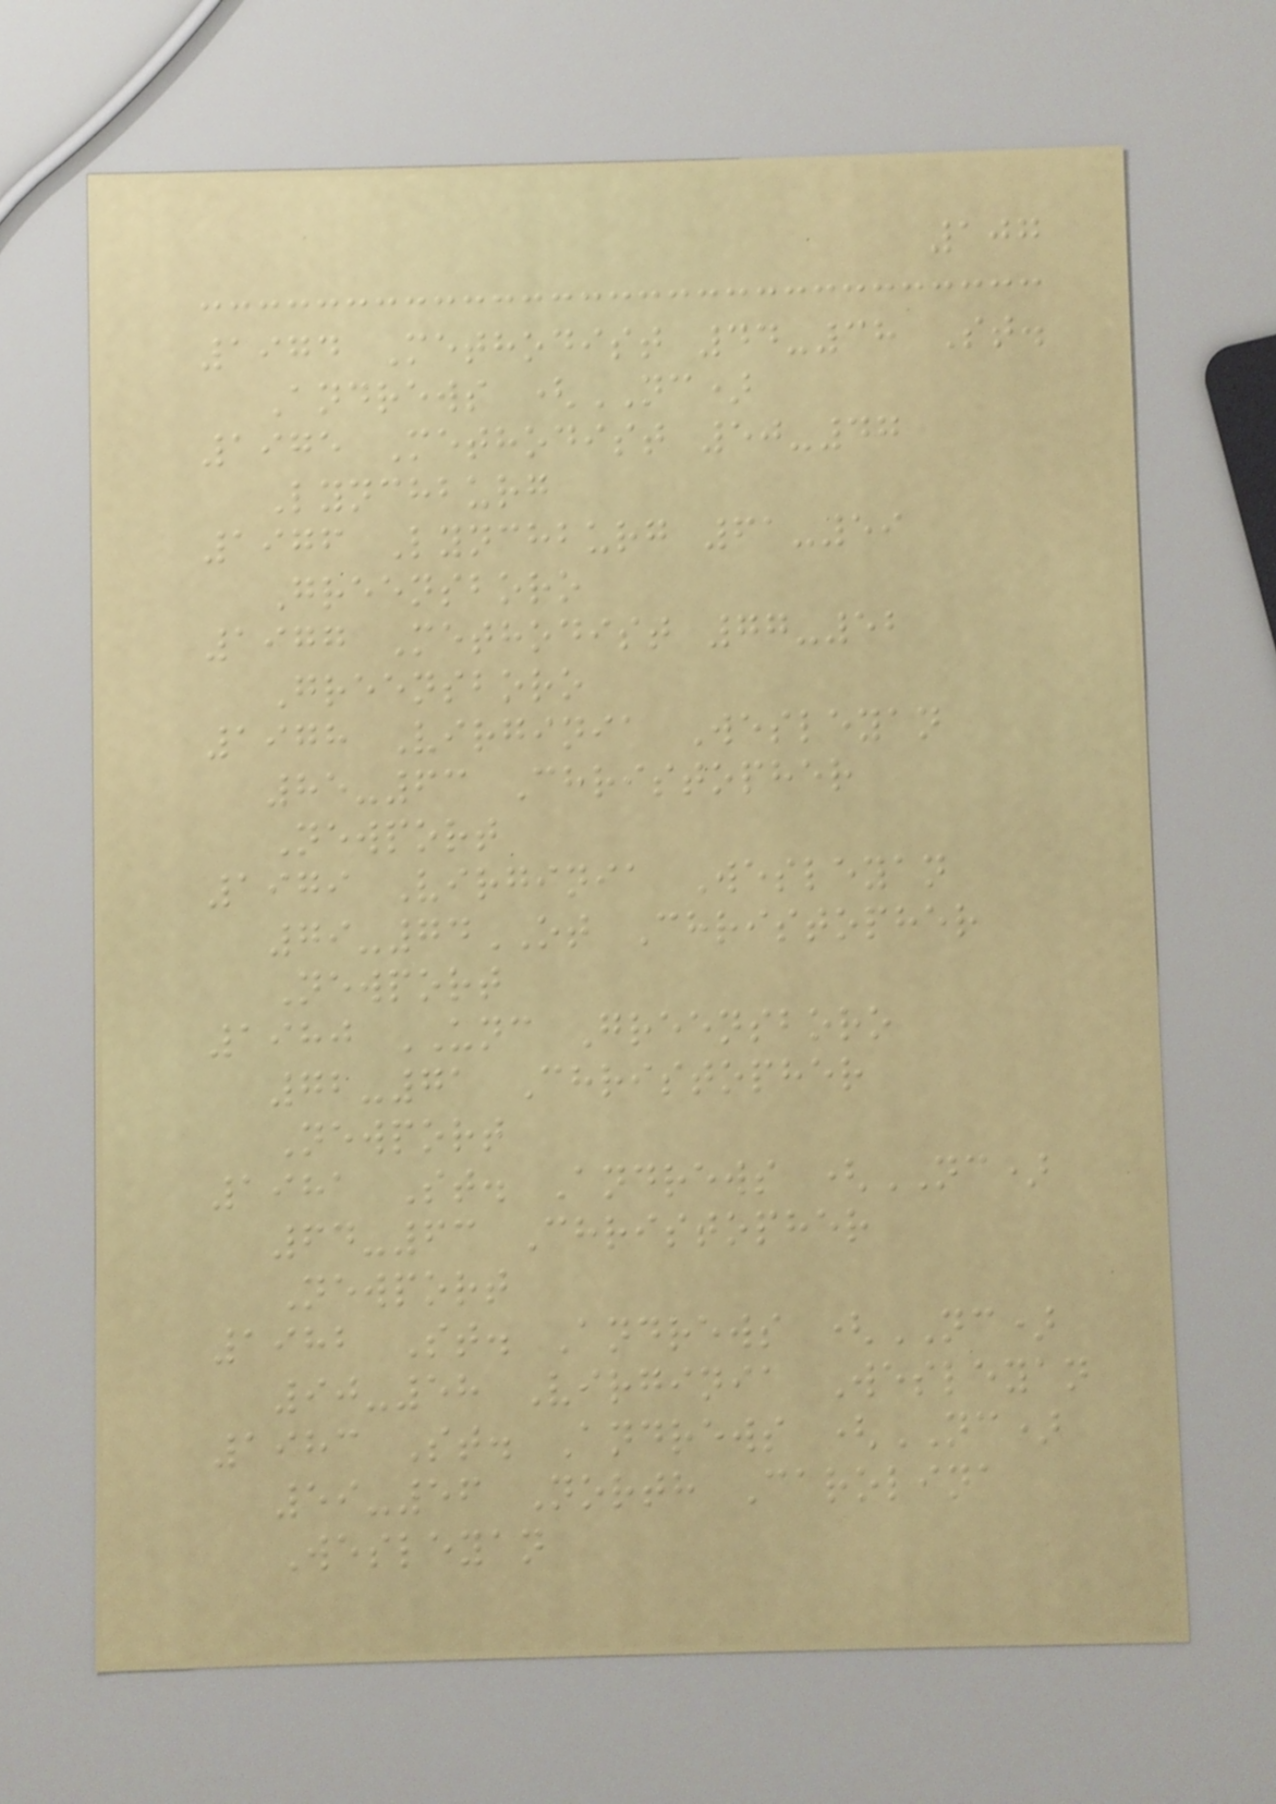107
1974 Methodist 44-38 St.
Andrews (NC)
1975 Methodist 50-47
Lynchburg
1976 Lynchburg 61-59
Greensboro
1977 Methodist 77-52
Greensboro
1978 Virginia Wesleyan
85-63 Christopher
Newport
1979 Virginia Wesleyan
79-74OT Christopher
Newport
1980 UNC Greensboro
72-71 Christopher
Newport
1981 St. Andrews (NC)
64-63 Christopher
Newport
1982 St. Andrews (NC)
90-58 Virginia Wesleyan
1983 St. Andrews (NC)
59-56 North Carolina
Wesleyan
